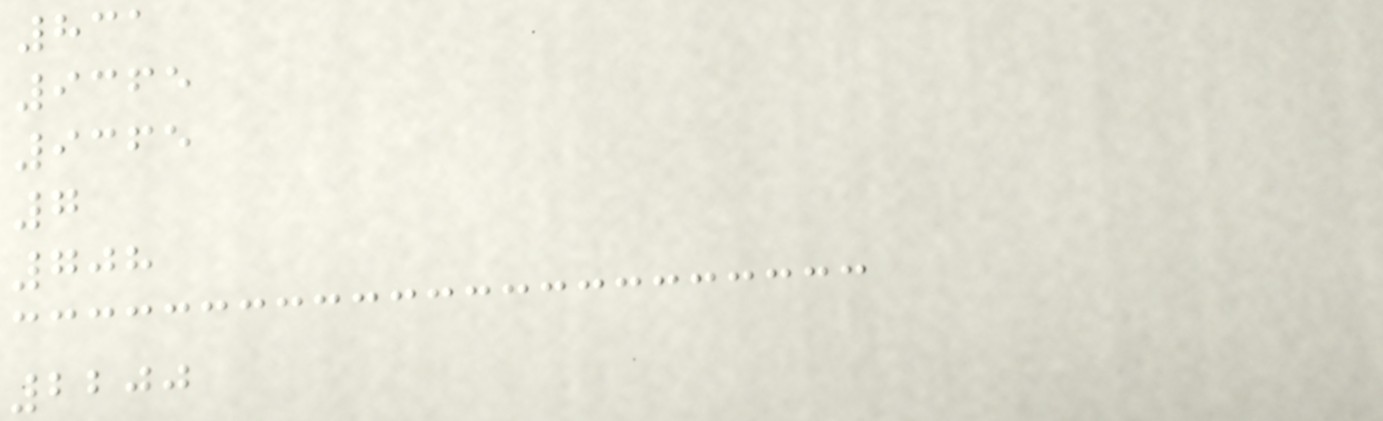831
9365
9365
7
708
2200
